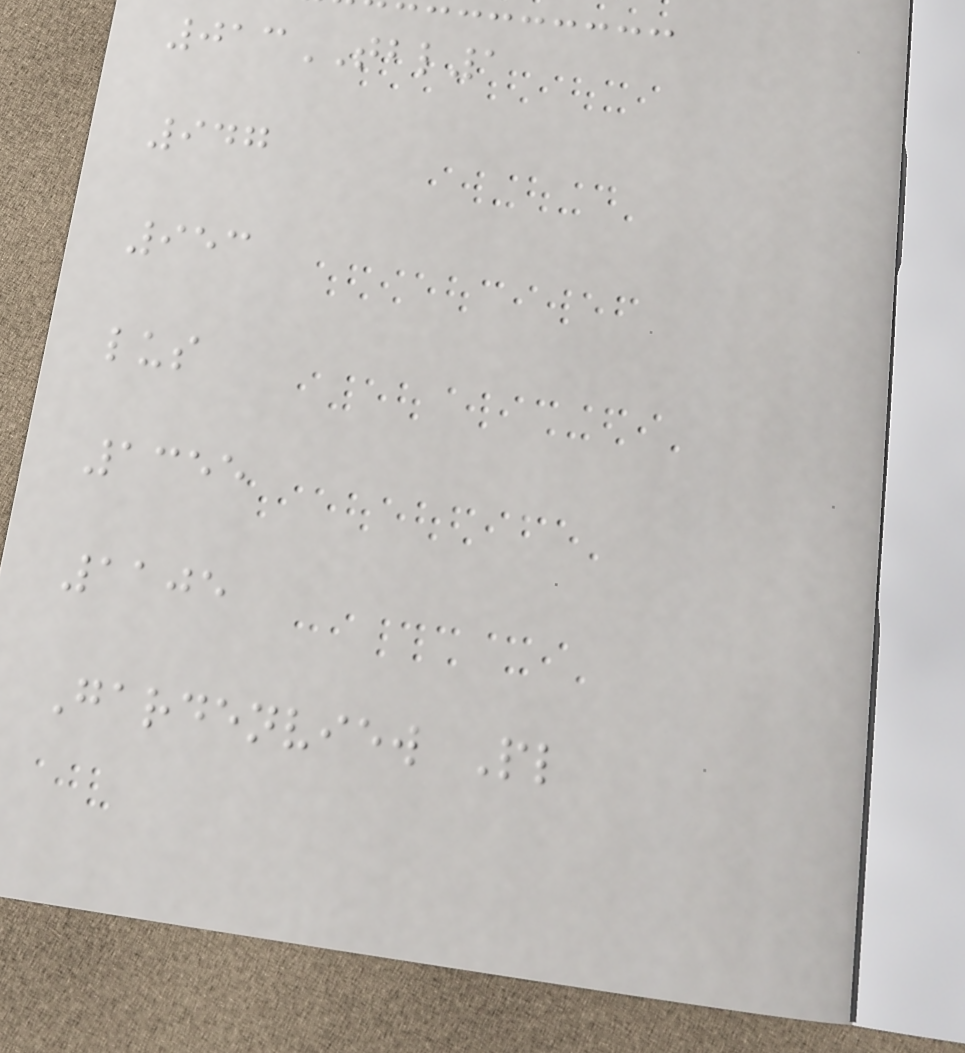013TBL1
947
953
lus
1355
1105
Gardenview Pl
